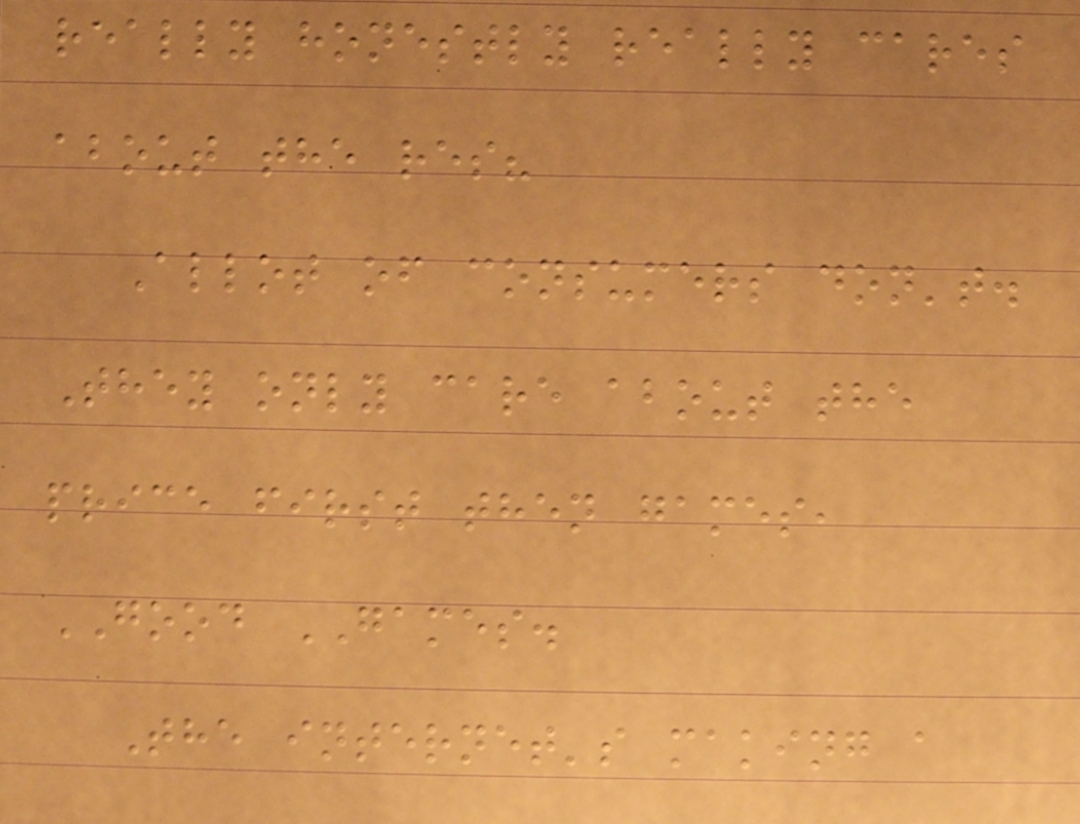really honestly really cares
about the res?
Allot of consumers don't.
They only care about the
price first then games,
GOOD GAMES.
The internet's making a
